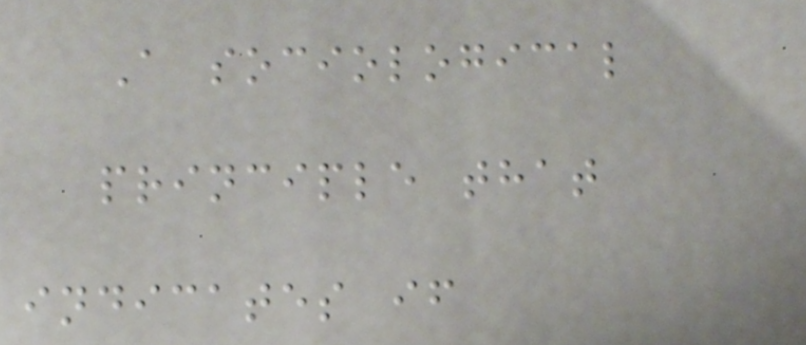A sociological
principle that
indicates if
